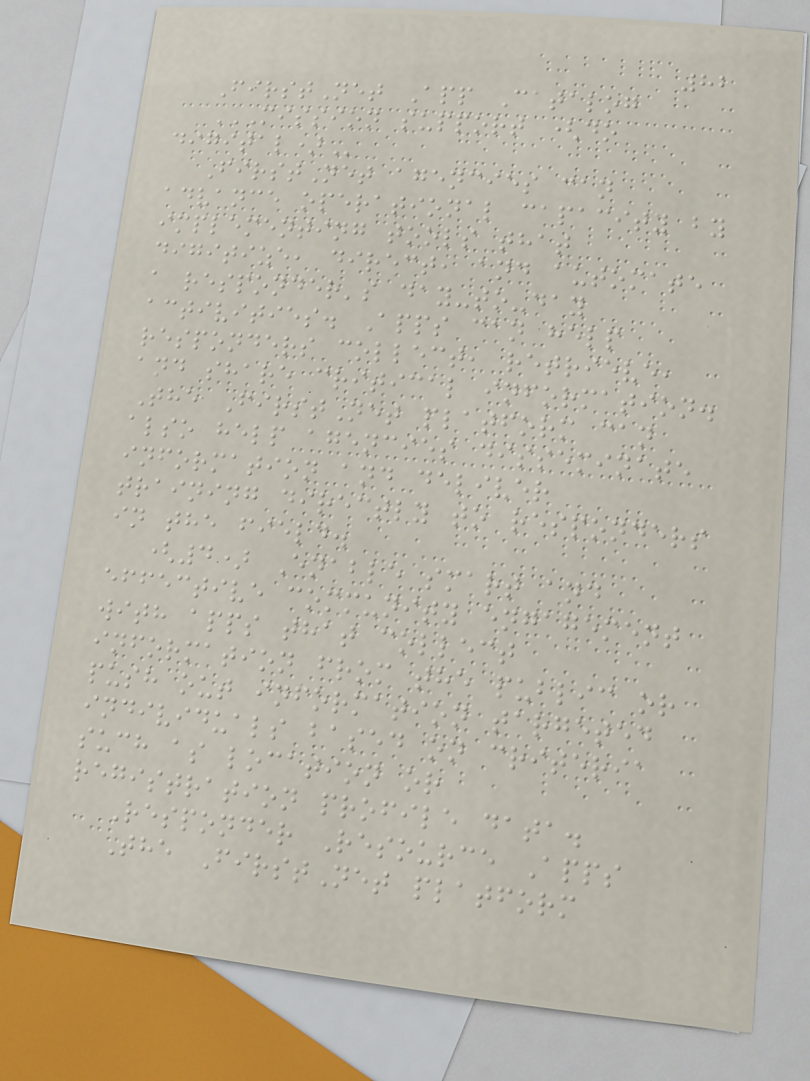82
FirstNet App Catalog
MISSION SUPPORT (DO
DIGITAL)
FirstNet agencies can
advance operational capacity by
implementing tools that
digitize, direct, and automate
a responder's day-to-day
activities. Apps can help
responders collect, retrieve,
and share critical information.
The FirstNet platform can
also help agencies disseminate
information and deliver
training directly to responders
in the field.
(4) Enable smart and
effective community engagement
with apps that collect
information from the public or
push out information targeted
individuals based on criteria
such as location or
registration profile data.
Responder Resource Apps
The FirstNet platform
